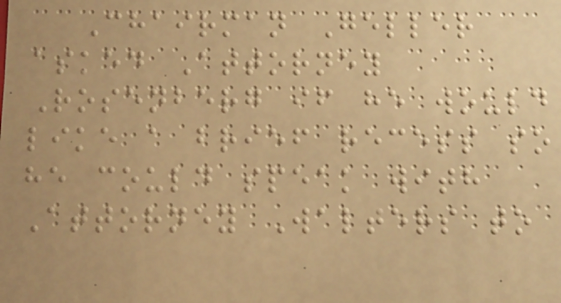Chairman Geller
asked Attorney
Rosenberg if he would
like a brief recess so
he could speak with
Attorney Walters to
